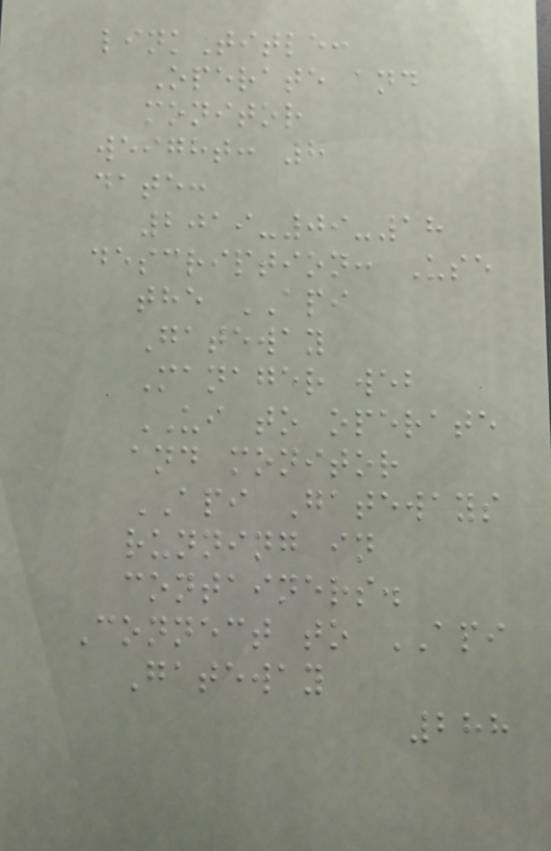linkTitle:
Operate and
monitor
weight: 8
date:
2019-09-18
description: Use
the API
Gateway
Manager web
UI to operate
and monitor
API Gateways
running in
containers.
Connect to API
Gateway
288
